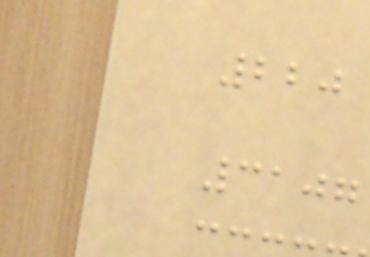220
3107
